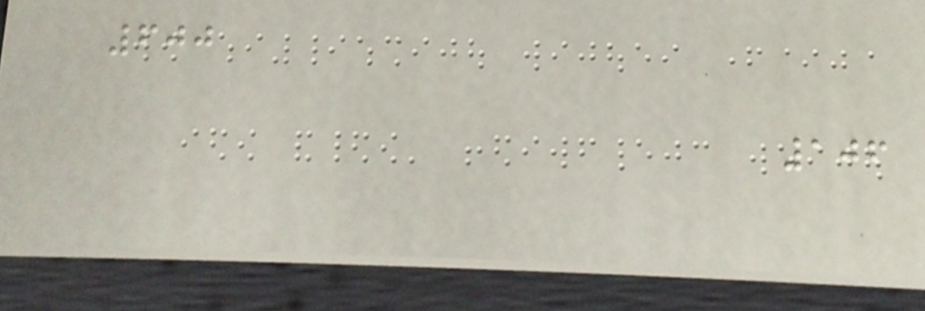600
106
